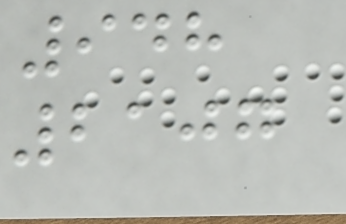948
2107
